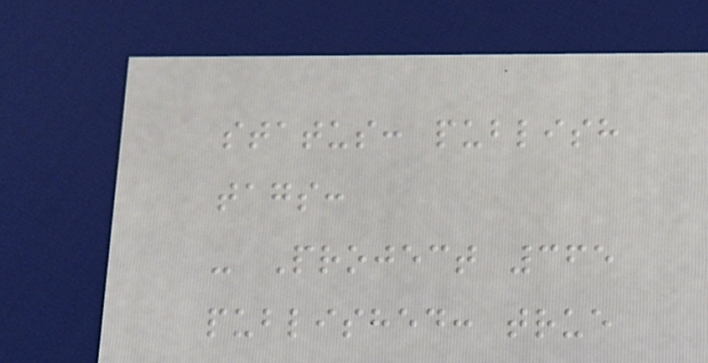status: publish
tags:
- Project 365
published: true
